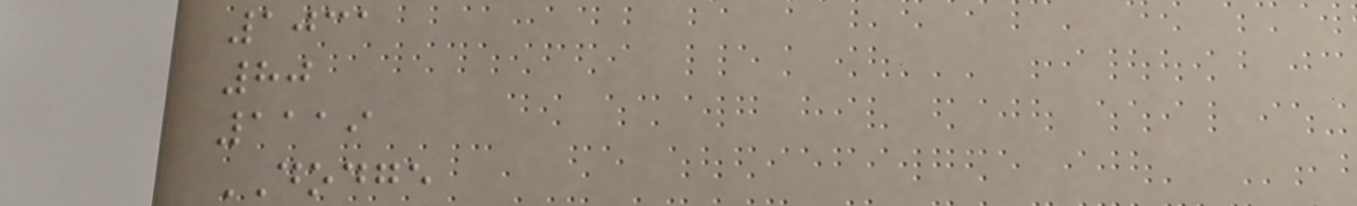1031
80
1119
DODGE
